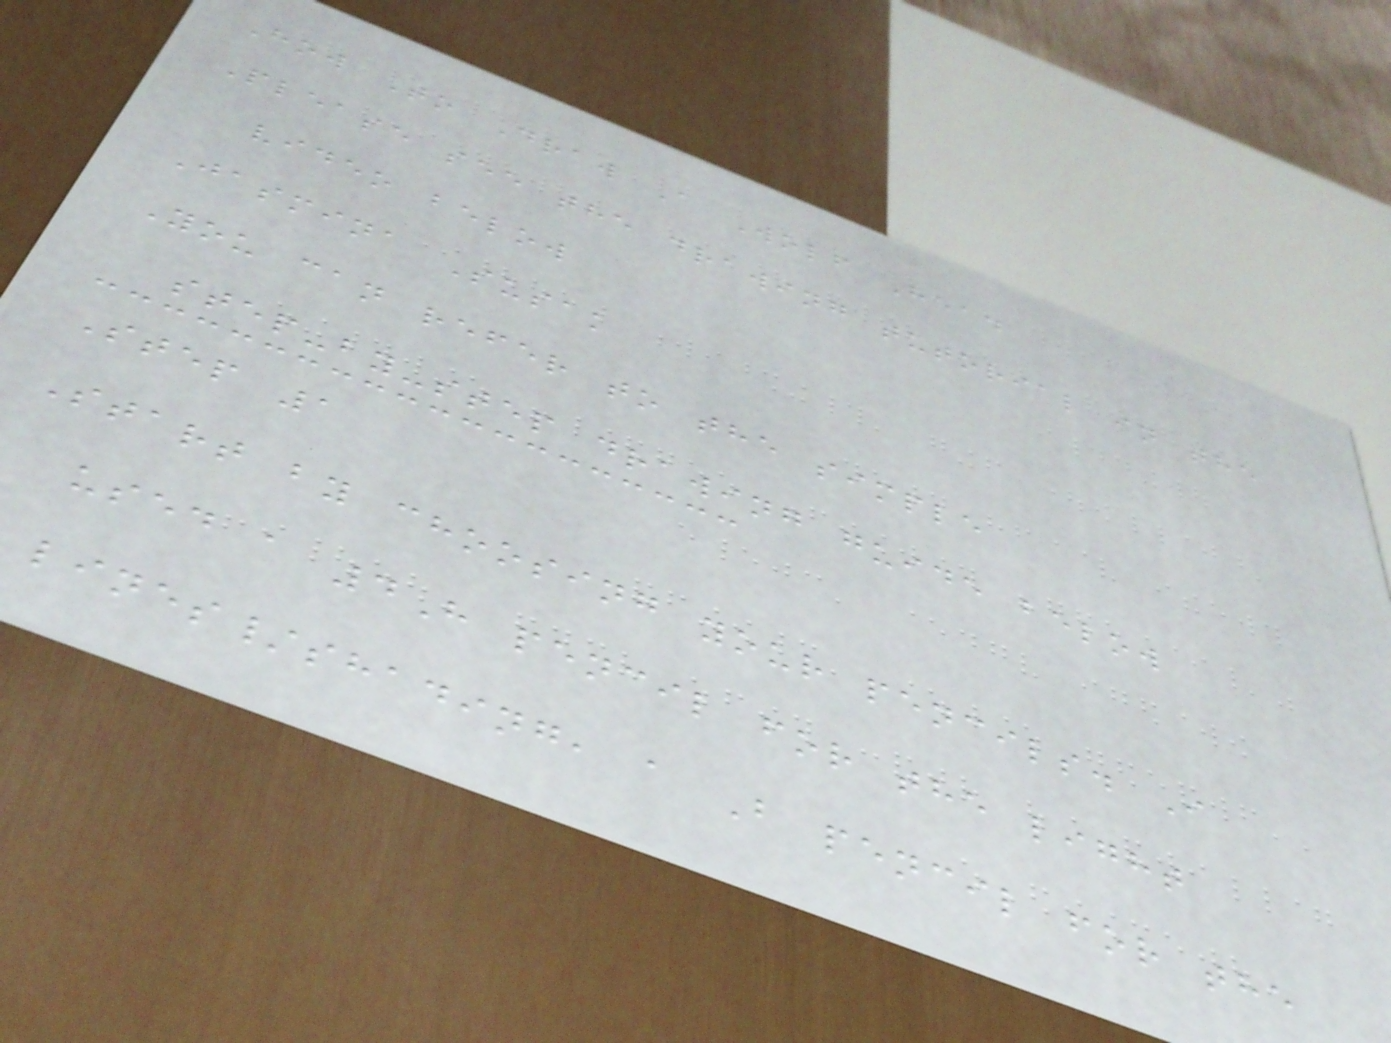How To Draw A Wolf Head
Please see the drawing tutorial in the
video below
Jasmina Susak
You can refer to the simple
step-by-step drawing guide below
Step 1
Start by choosing your pencils. I
used a 4H pencil for the light
lines/shading, a B pencil for the
